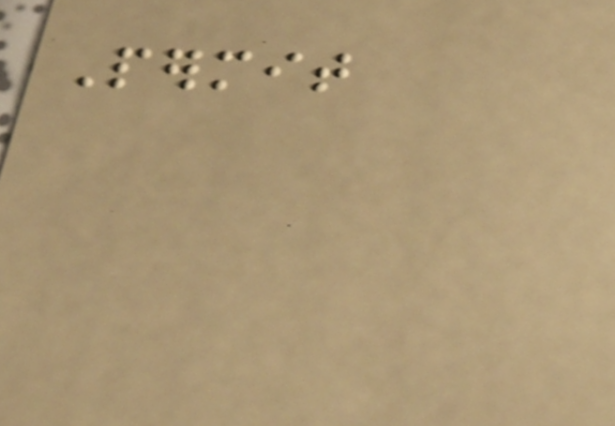Permit
